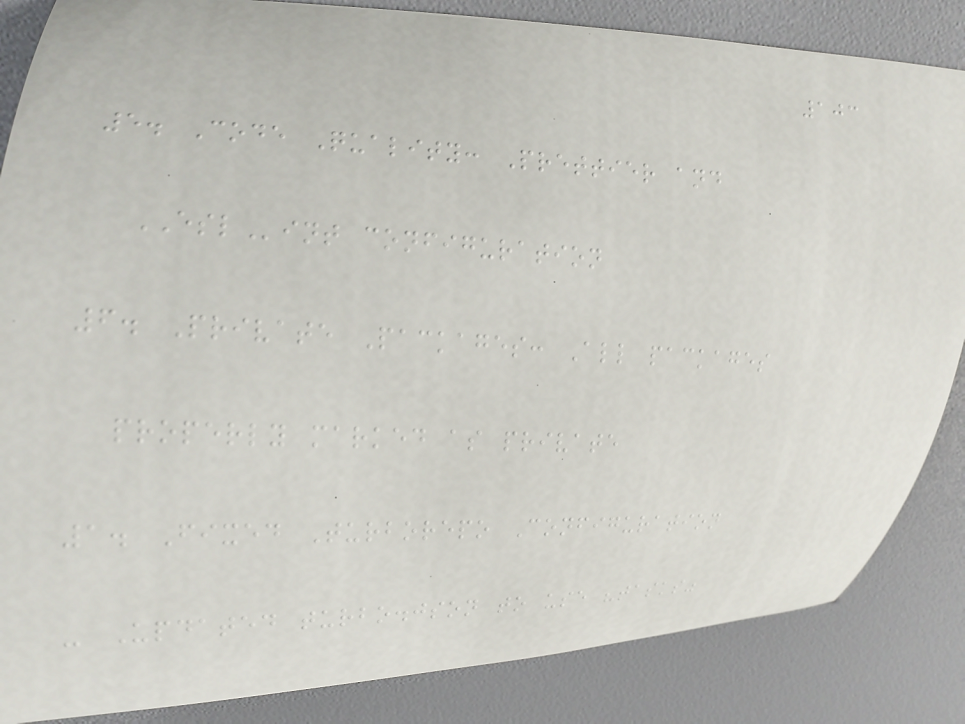103
5. Code Quality: Prettier and
ESLint configuration
6. Private Packages: All packages
properly marked as private
1. Fixed Turborepo Configuration
- Updated turbo.json to use "tasks"
